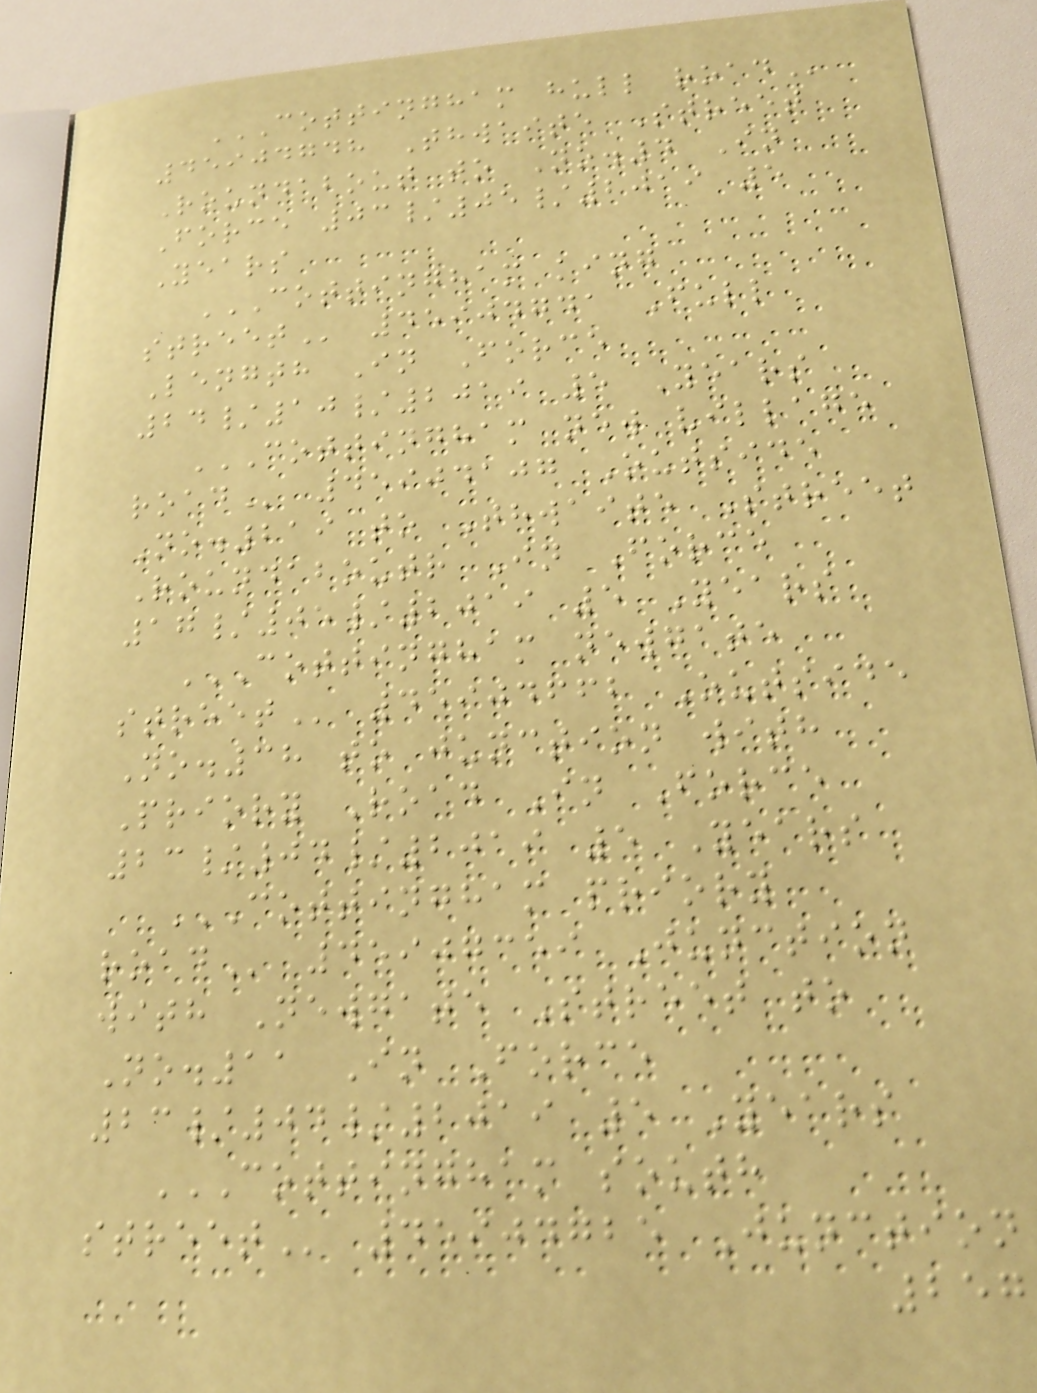COTTINGHAM HULL ROAD
45904748 Thwaite Street
Roundabout to No.4 In
Force 03/05/2019 5
Years
COTTINGHAM KING
STREET 45904741 Full
Length In Force
24/10/2019 5 Years
COTTINGHAM NEW VILLAGE
ROAD 45904107 Outside
No.219 to Thwaite Street
Roundaboutr In Force
17/05/2019 5 Years
COTTINGHAM NEWGATE
STREET 45904662 Outside
No.38 to junction with
Priory Road In Force
23/04/2019 5 Years
COTTINGHAM PRIORY
ROAD 45907359 Junction
with Newgate Street to
No.11 In Force
23/04/2019 5 Years
COTTINGHAM SOUTH
STREET 45904725 Junction
257
